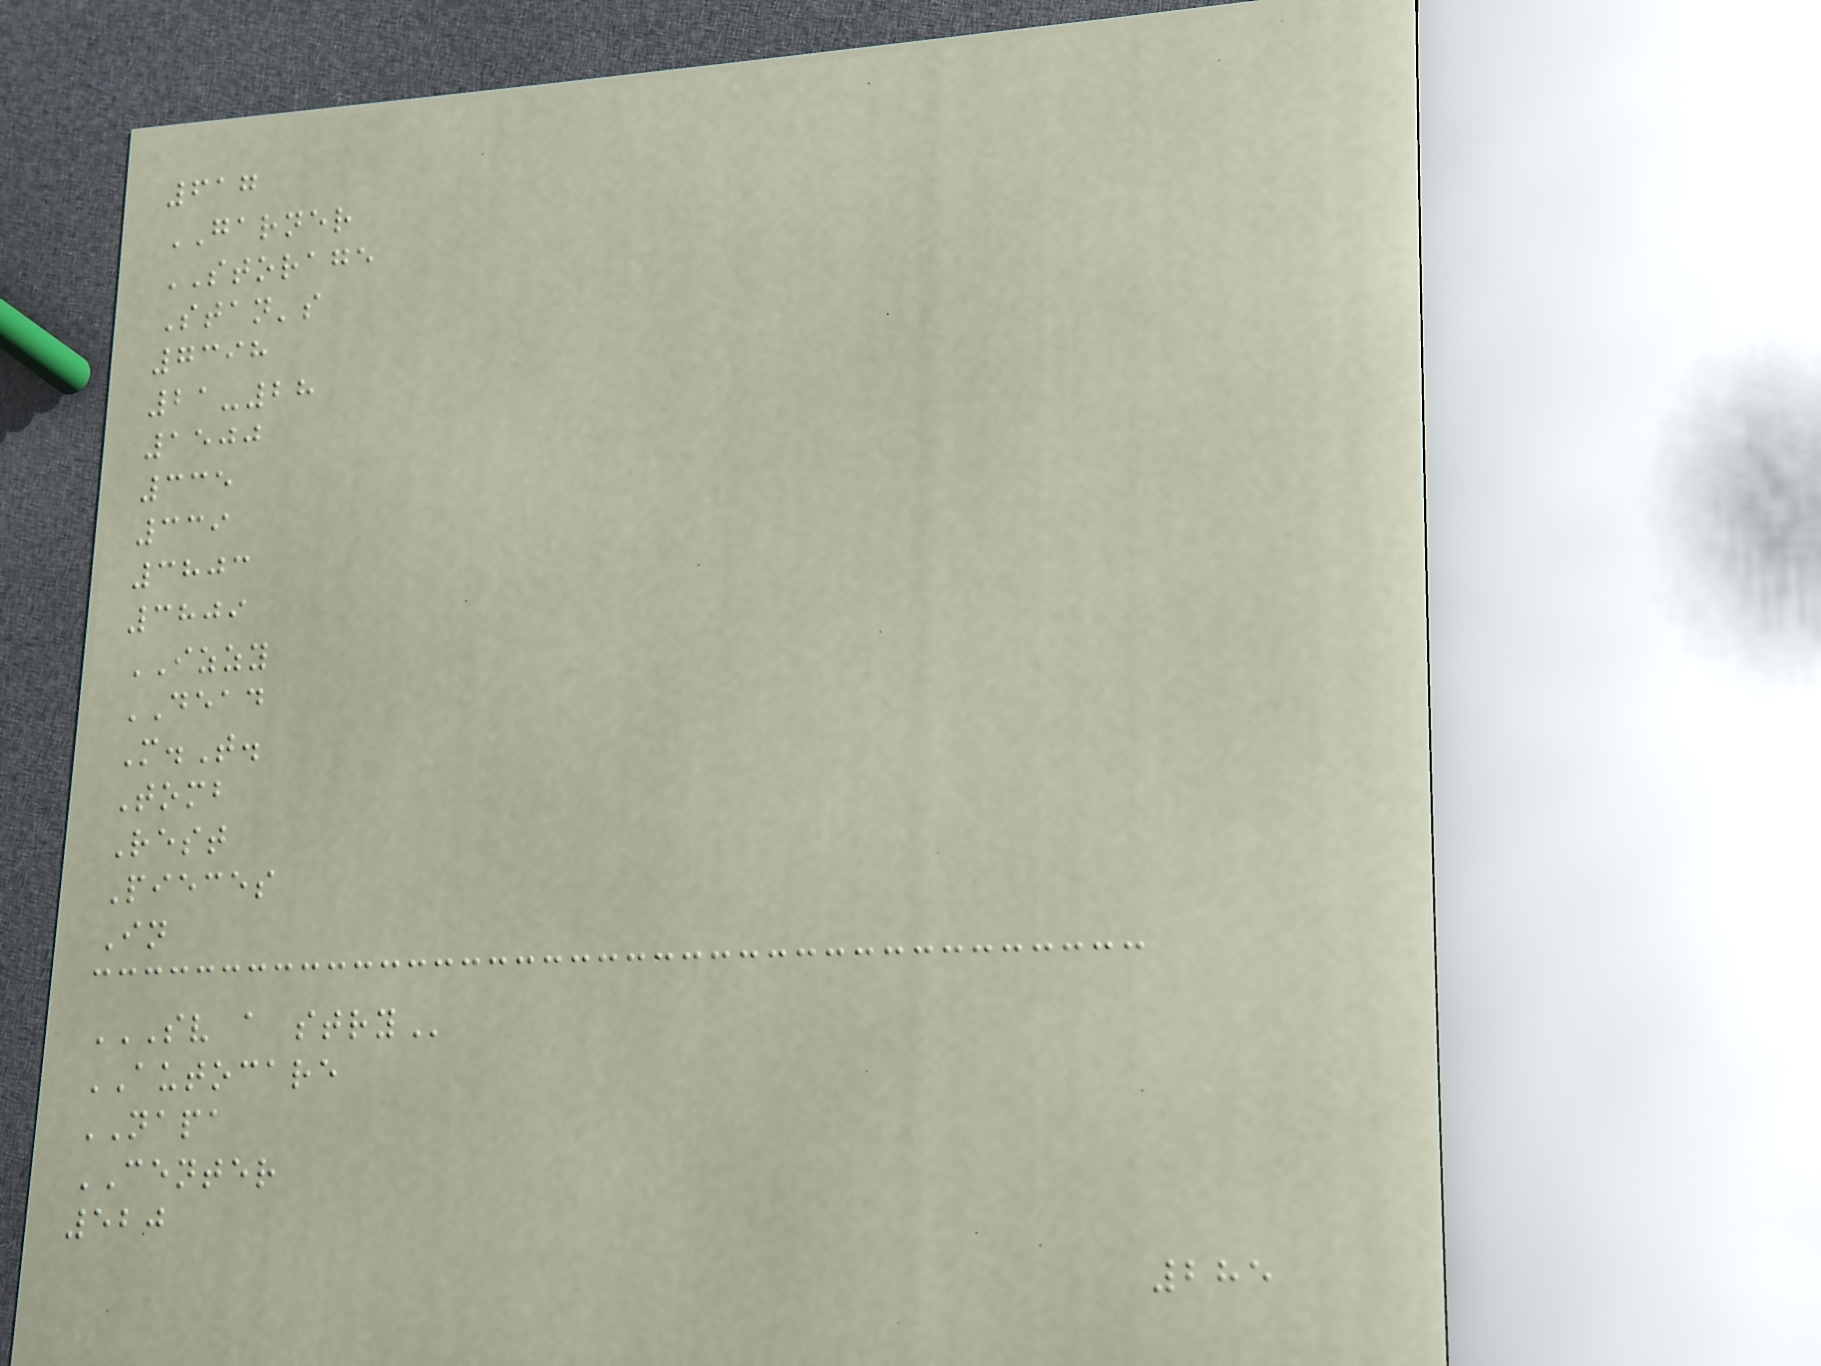617
GARNER
STORAGE
Stan's
7398
21-28
1500
335
339
3803
3809
IZZY
DEAD
M.T.
Tomb
Rest
Pieces
In
SV A STRY
AUTOCARE
NAPA
CENTER
520
285
